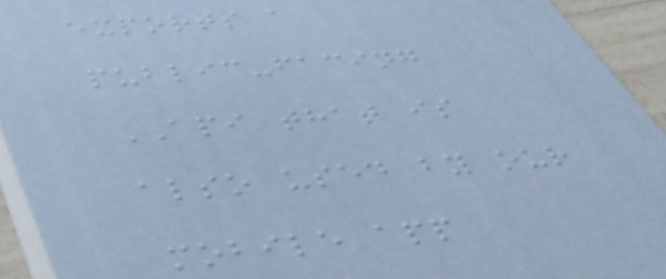exports a
public-facing
API that is
also used by our
mobile app
